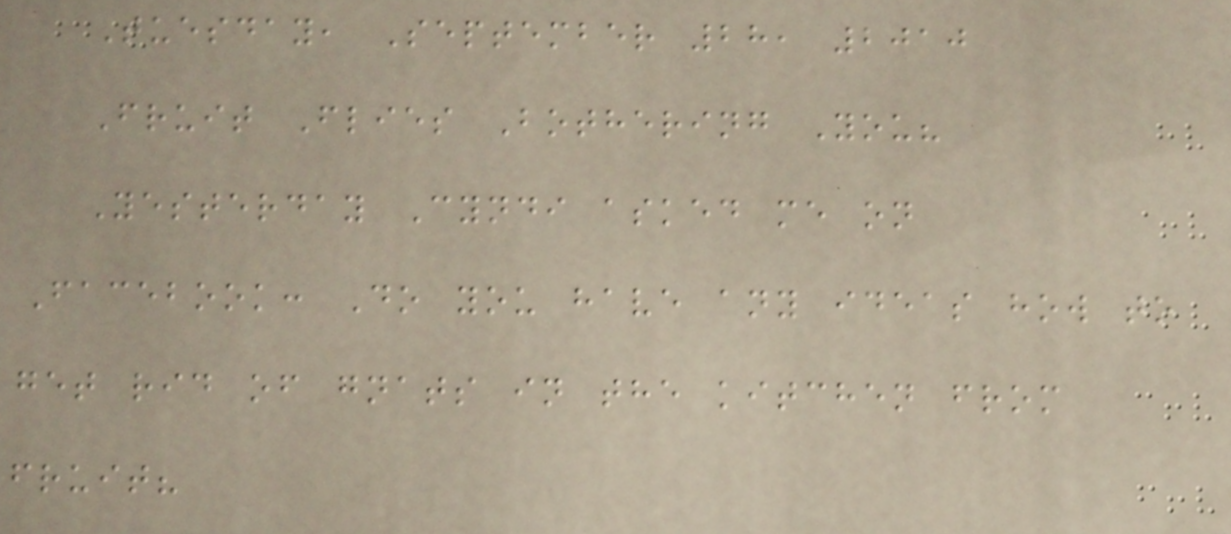Tuesday, September 28, 2010
Fruit Flies Bothering You?
Yesterday Cyndi asked me on
Facebook: Do you have any ideas how to
get rid of gnats in the kitchen from
fruit?
